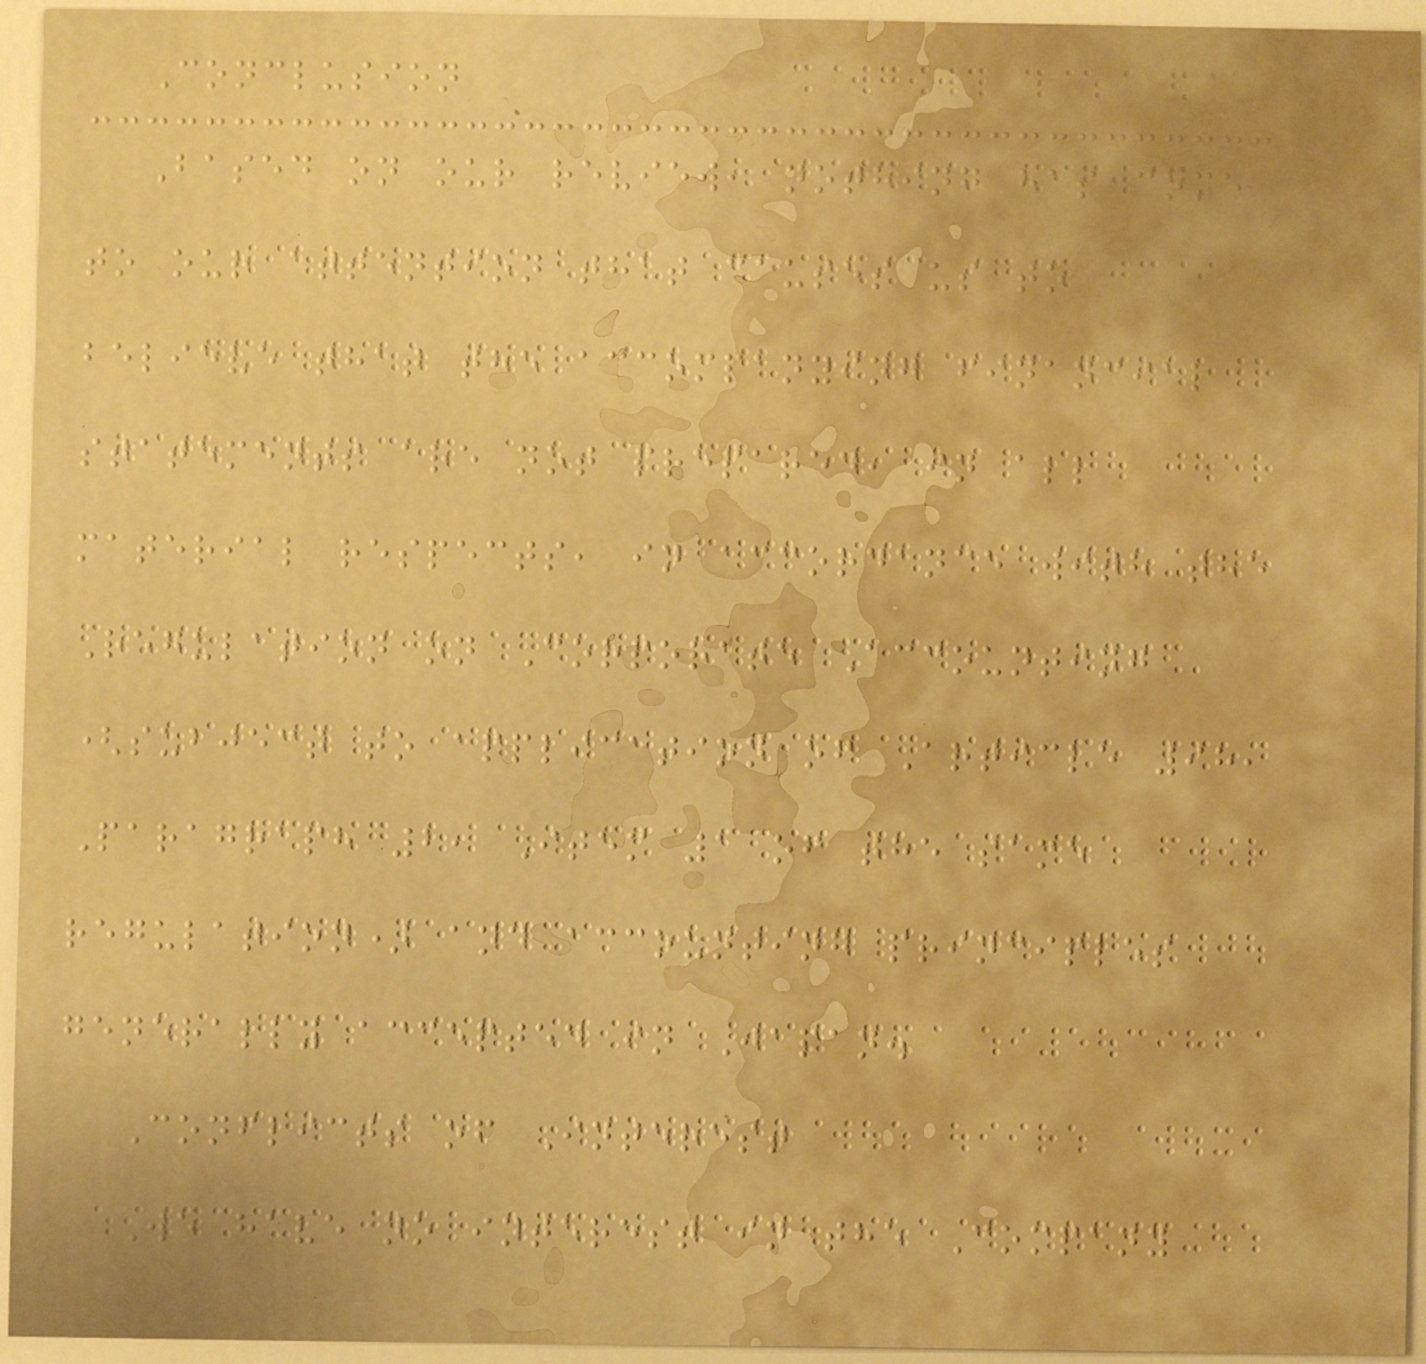Conclusion
Based on our review, nothing has come
to our attention that causes us to
believe that the accompanying financial
statements are not prepared, in all
material respects, in accordance with the
Regulation on Corporate Accounting
(subject to application of Article 98,
Paragraph 2, Item 1 of the same
regulation) and accounting principles
generally accepted in Japan.
Conflicts of Interest
We have no interest in the Company
